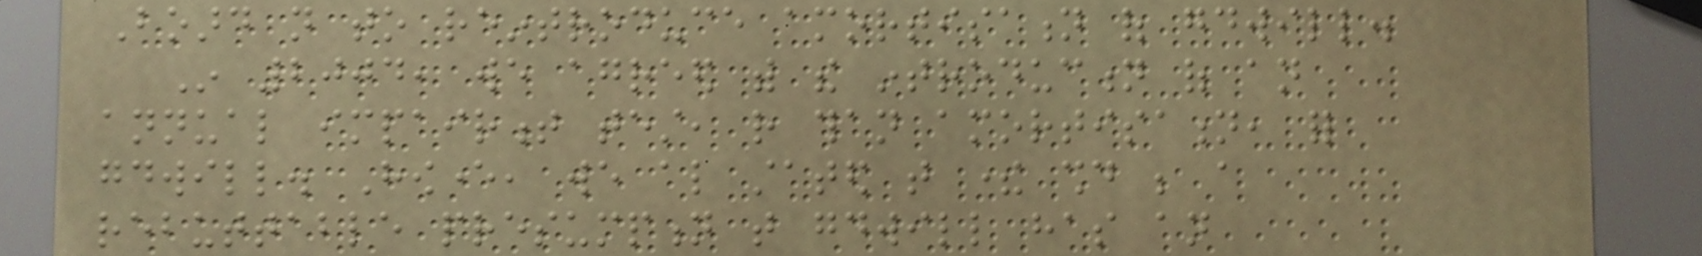Board not to reintroduce amortisation of goodwill.
In 2004, we agreed with the introduction of an
annual impairment test, rather than amortisation, for
goodwill. However, we also stated that there should be a
rebuttable presumption that goodwill has an
